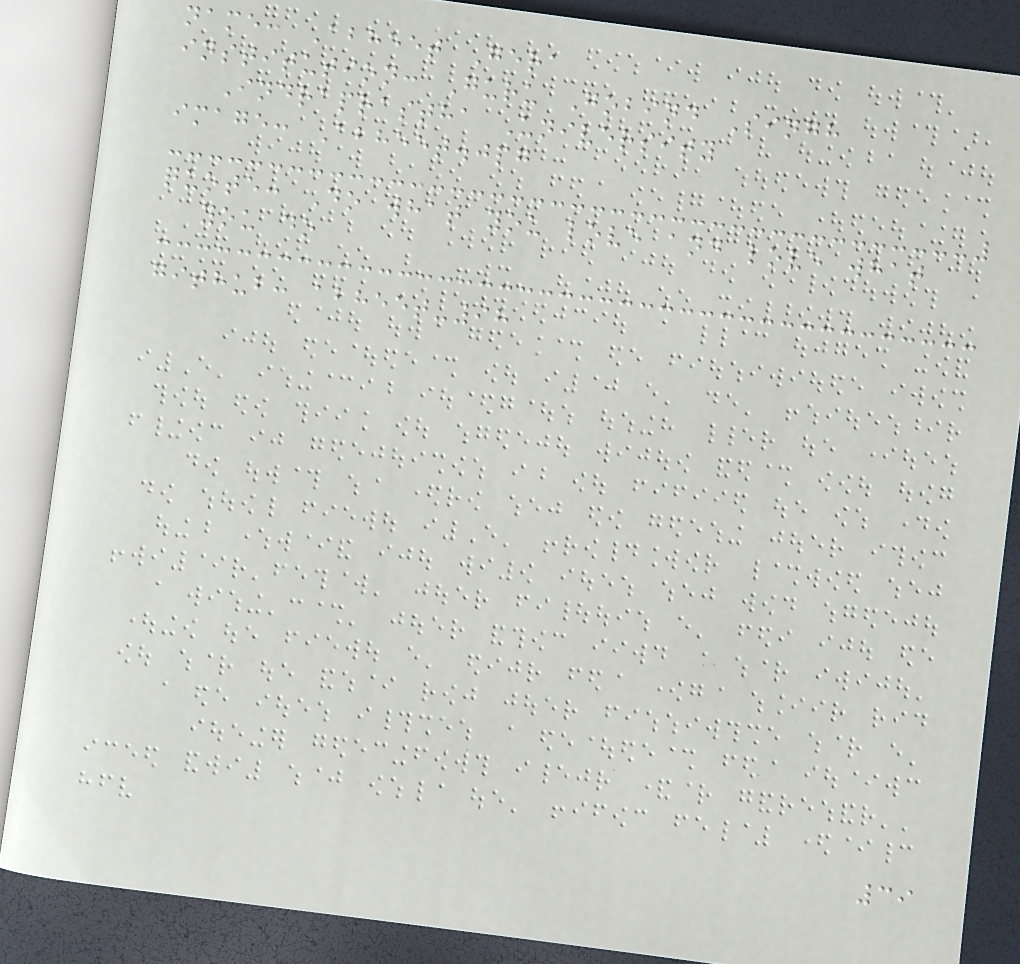name: Abheet Gera
institution: Guru Gobind Singh
Indraprastha University
image: Abheet.jpg
quote: Do what you love and love what
you do
github: abheet-98
39
